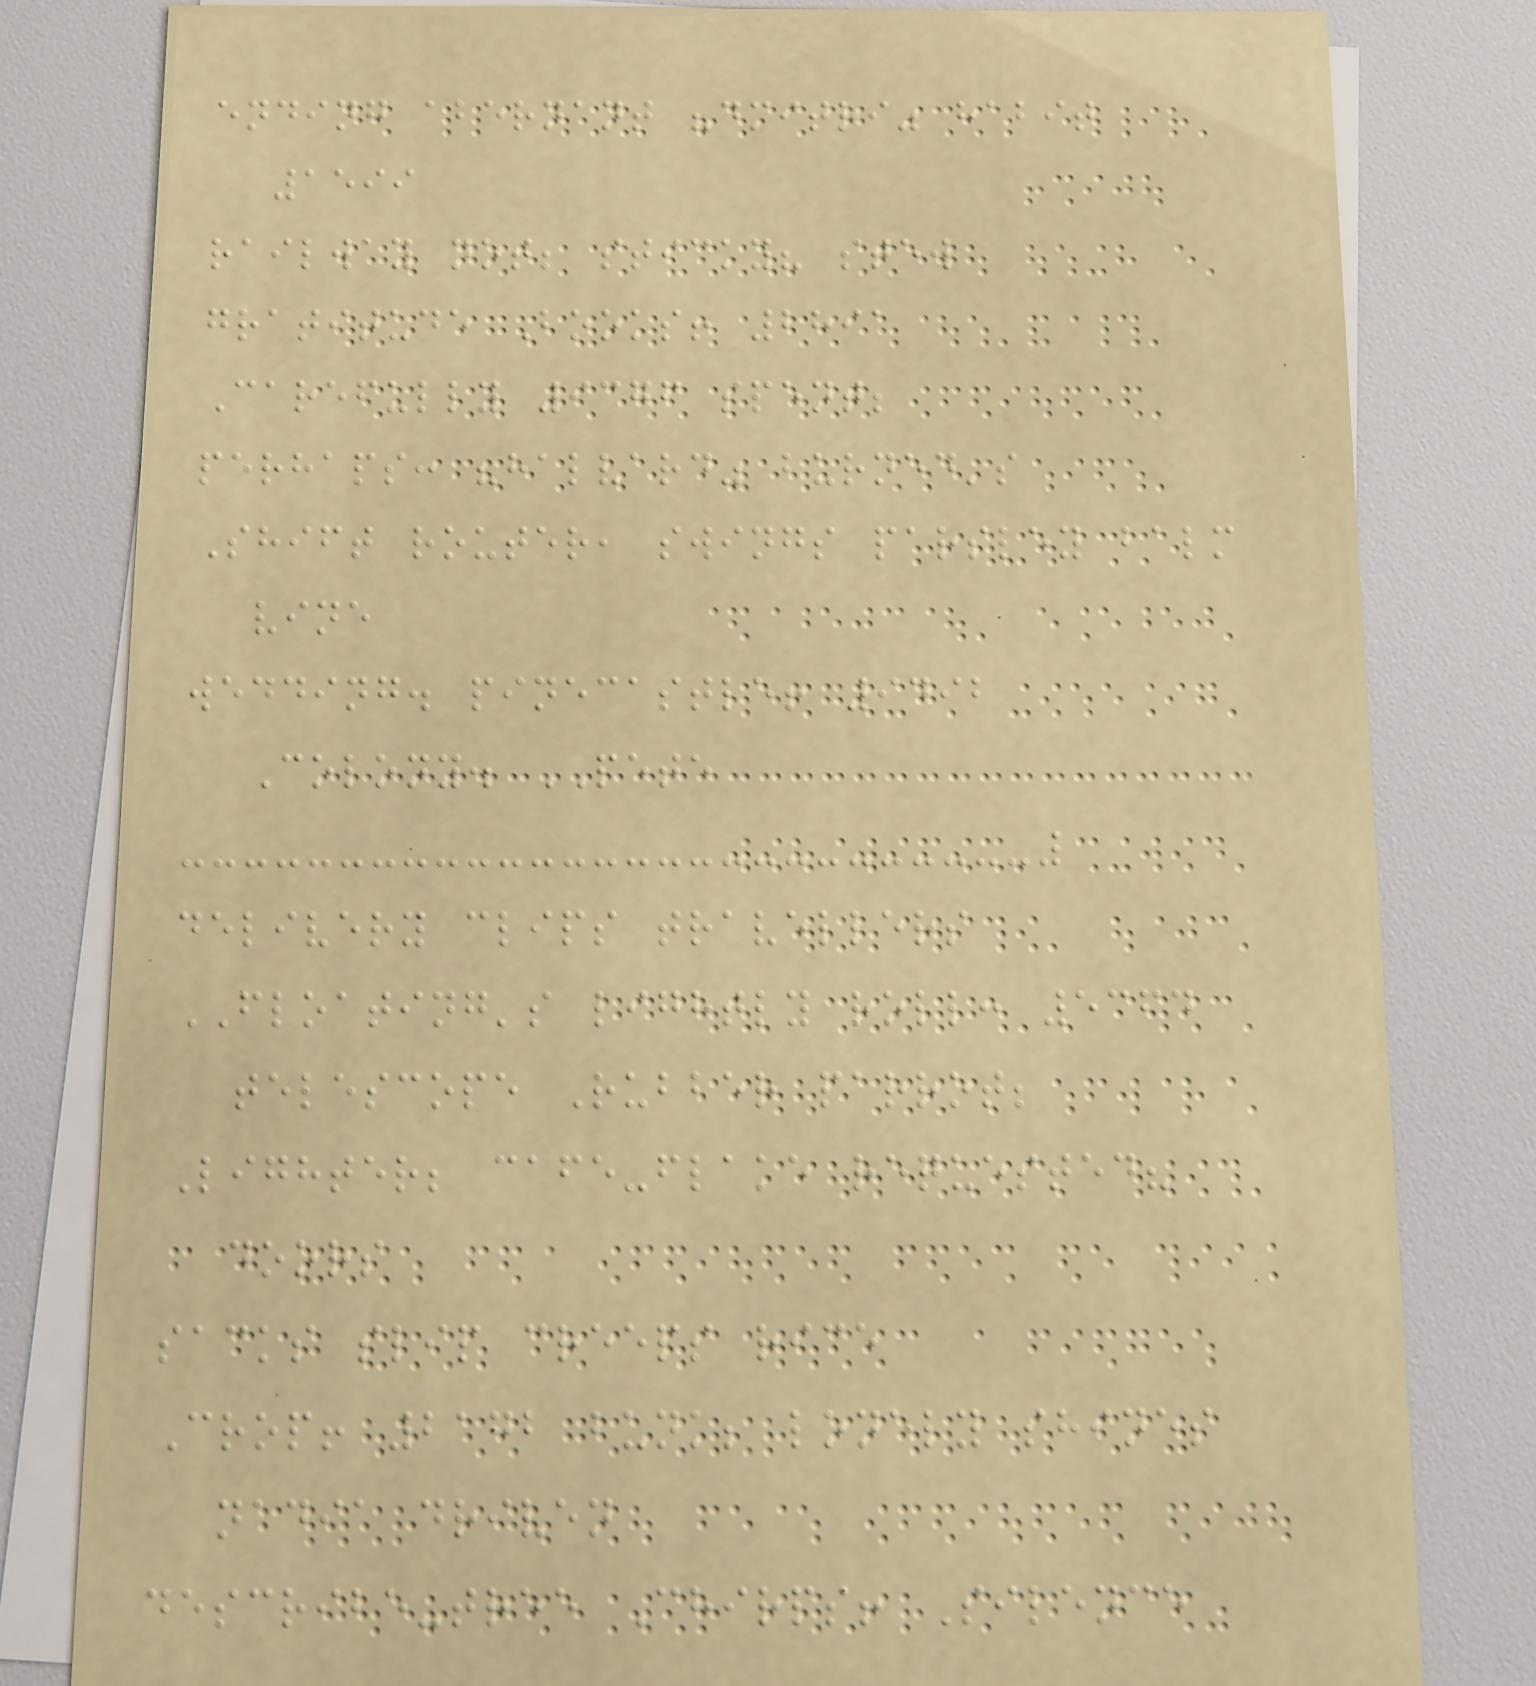ending abernant "dmitri" habit
1599
railway not; sticky? stew
gratitude Books! 2891
Carefully 9376 spent;
perhaps: "halvard" burned's
Shift router, swings parsley balm
vine
wedding. pinecastle! 9492
Colony. PETE
delivery clips travellers
FLOATING's lightly roll: 5364
telescope Rubber parrot;
Lighter; cafe-flake requested?
doors
sacks slip creeps rice
Crop! 2172 bunk; lonely shines
nadia driven
describe-tree Chirps! Silence
